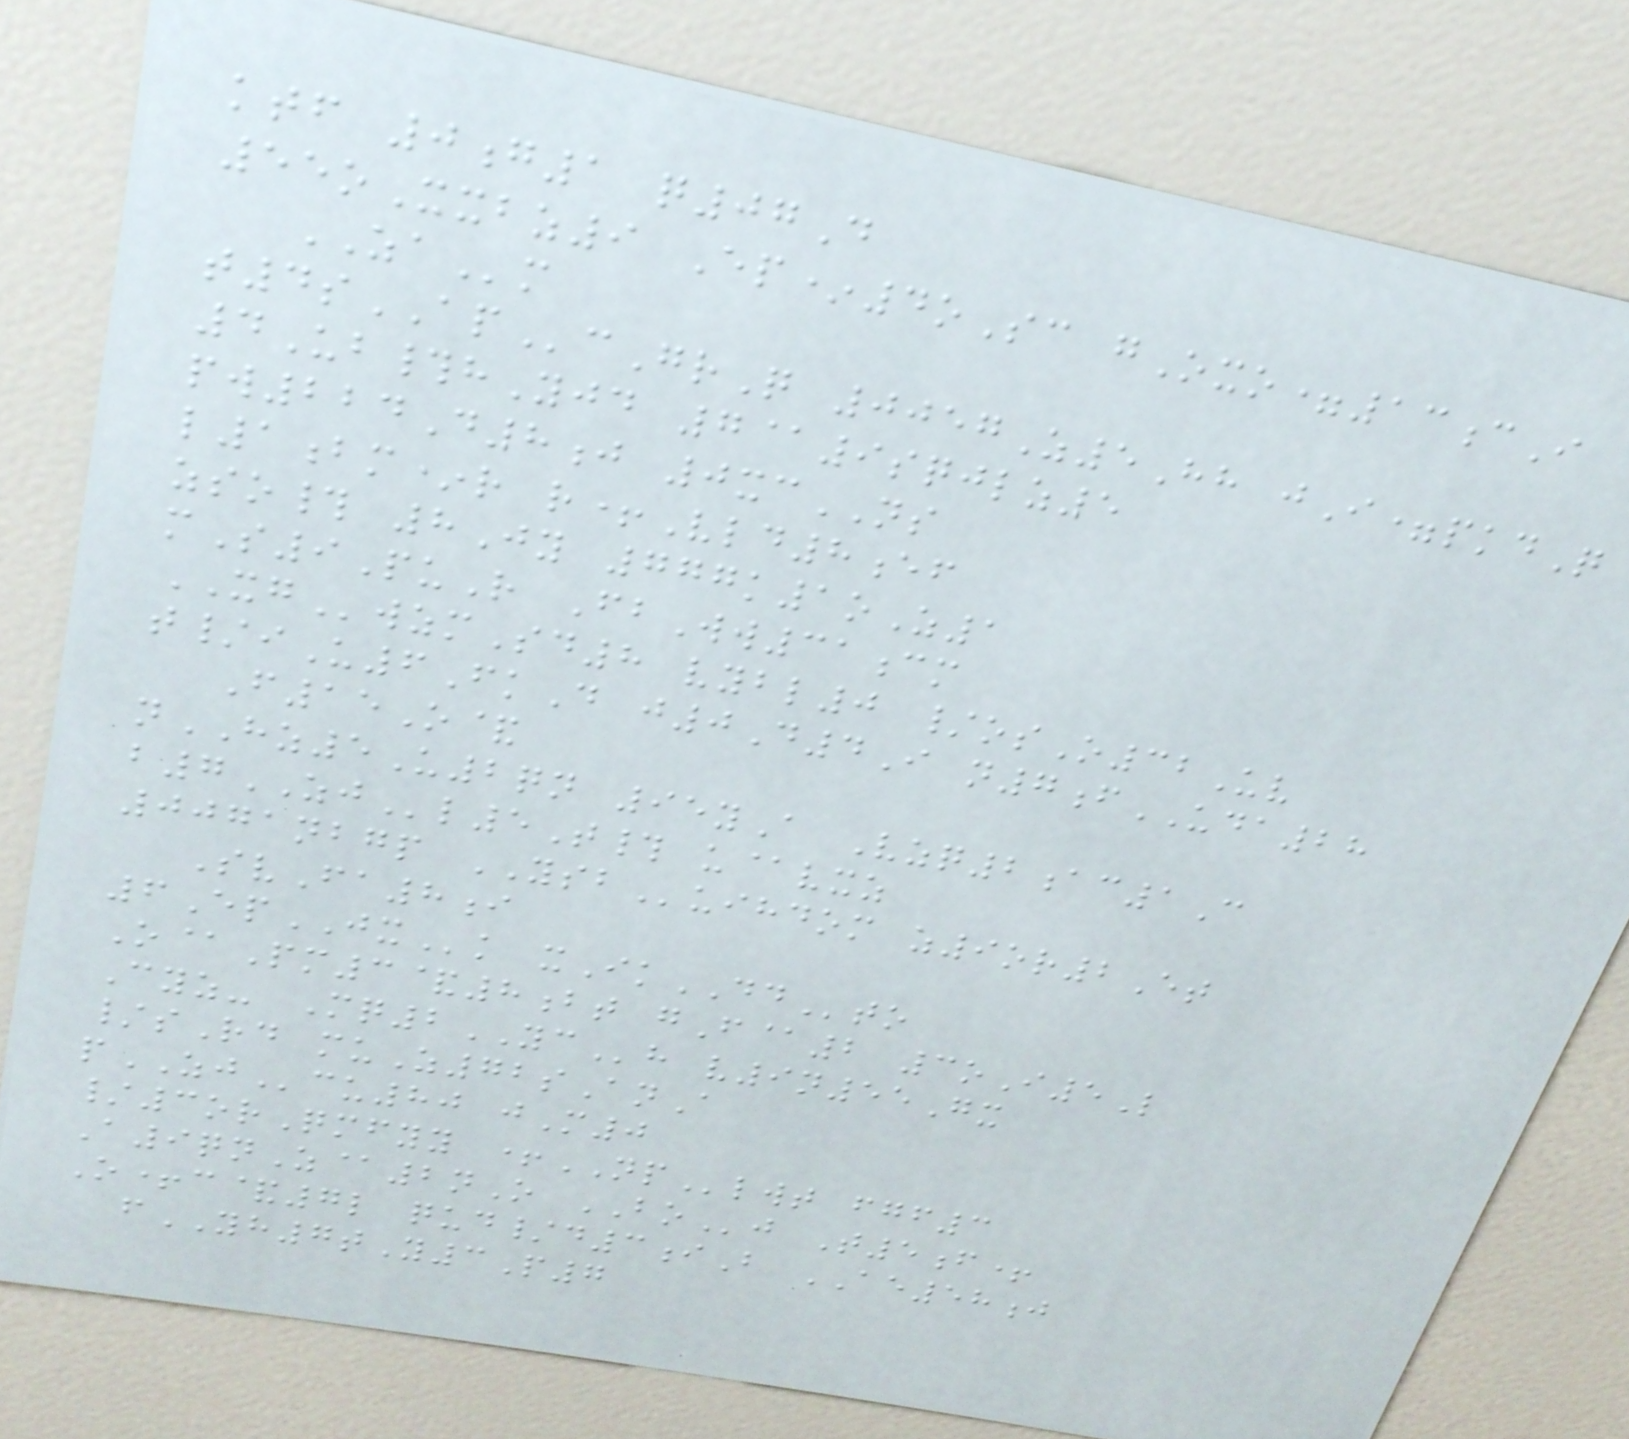ktf 0g1 q07D
55oXxbz9 Ep*4oSc gOxo=13cI
ZAm
t4sAPcGrQ 0057Z5Hh jI=pkdQ
4Ub#hYjd 7@9sqjlz5
pw224D8j 0xcNS
l1bm*r r+Vld8ef
zso# 8Jy 777k1oZ1
mS9PuR FbWw31cm
XGwzmSd8 vybl0 /osO32Uv
t/iU6FkD j0D4I n7fUDA28
F15O&
nHZ5U2qn 95yA Vzq2ac1C
b7ZJl5T# u@vxz
0071nbgp YSBuihdom z9or2Et
SvFa8i
6EpJXk xIkDDto
O@Pm3&8bt gF@2 3oI5L
Cyz- Mq2YCh v9n55Gx
/sRd muZ72sAnA
pZJcu80 jM0
/3orQmfyy +NPlwt fgf3
A9qnZ@2nO BOj T5f+
O+c&7l qud/d3iB AE58j
fYH7tY3P7
